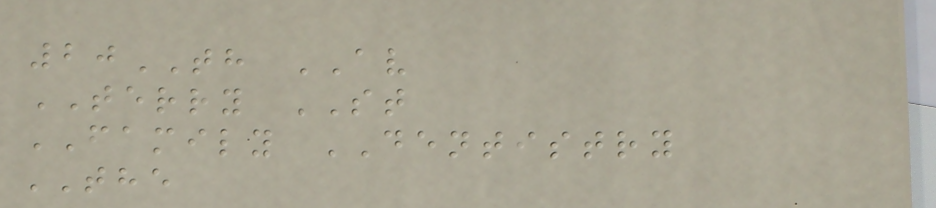20TH AV
TERRY ST
FAMILY DENTISTRY
THE
